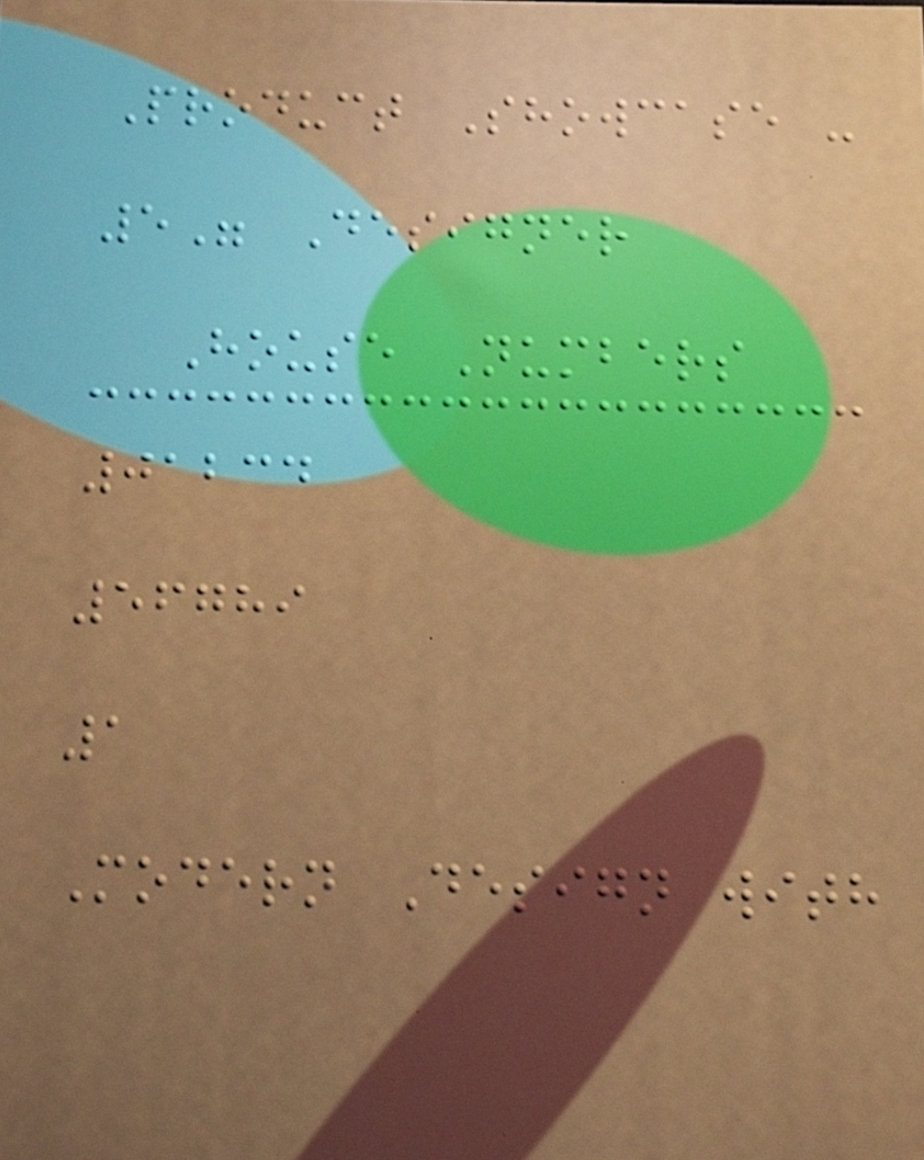Product Showcase -
5" Designer
House Numbers
01234
56789
1
Modern Design with
